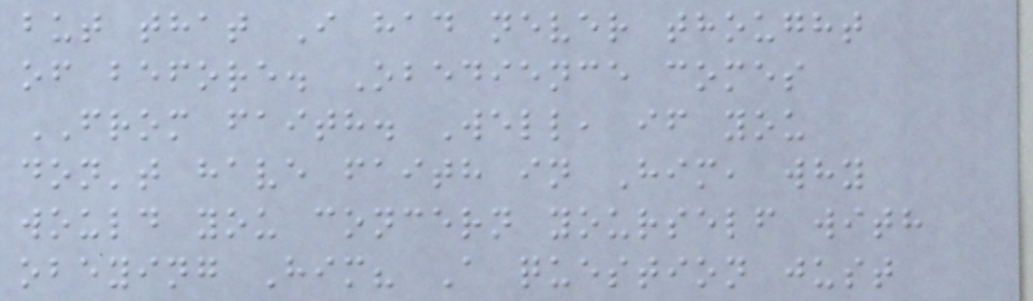but that I had never thought
of before. Obedience comes
FROM faith. Well, if you
don't have faith in Him, why
would you concern yourself with
obeying Him? A question just
